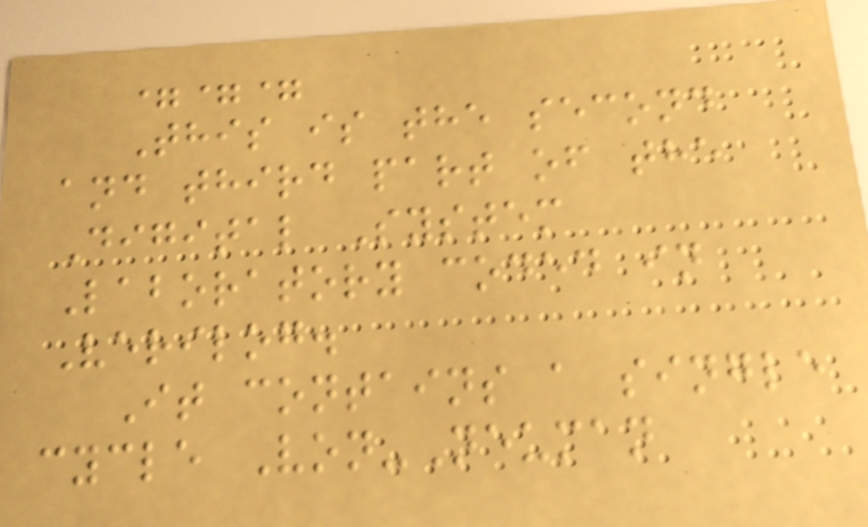===
This is the second
and third part of the
Digital System
Laboratory coded in
Verilog.
It contains a single
cycle Von-Neuman
